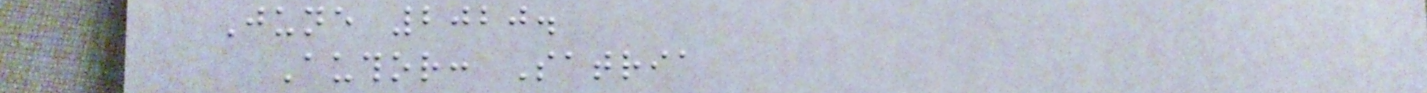June 2020.
Author: Satria
